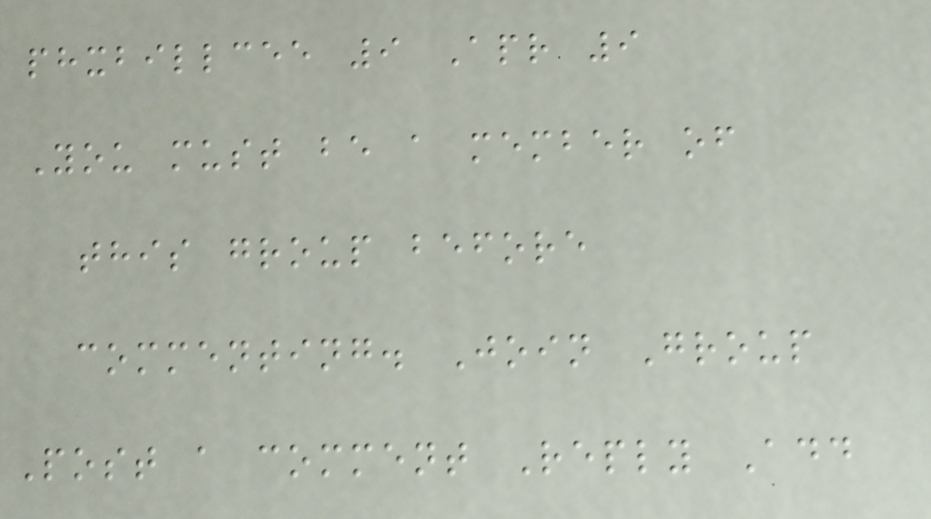phxbillcee 9 Apr 9
You must be a member of
this group before
commenting. Join Group
Post a comment Reply Add
